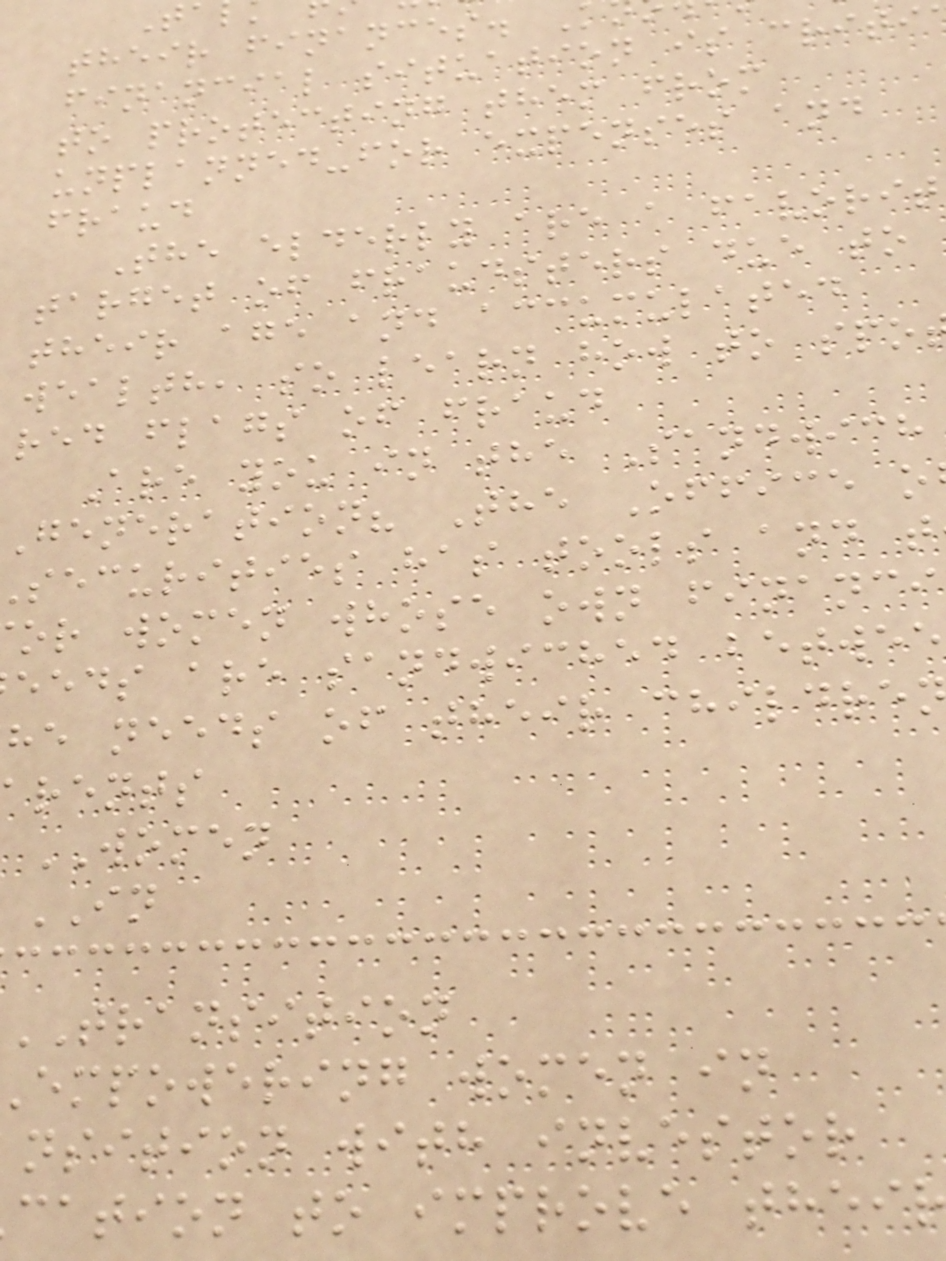their finances.
financial situation is criti
to protecting them from
unplanned-for expenses and
fraud
The elderly are a favorit
target of fraudsters due to
their age and accumulated
wealth, so learn how to spo
red flags of fraud
Are you in the Sandwich
Generation? The Office o
securities has tools and t
or women whose own financi
eeds are sandwiched betwee
he needs of their childre
rents
WOMEN
IN
TRANSITION
empowering women in
nsition with investor
cation to improve thei
